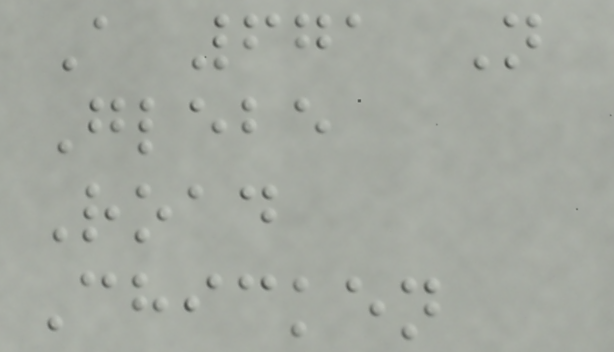A 671 N
Glebe
Road
Chicken
